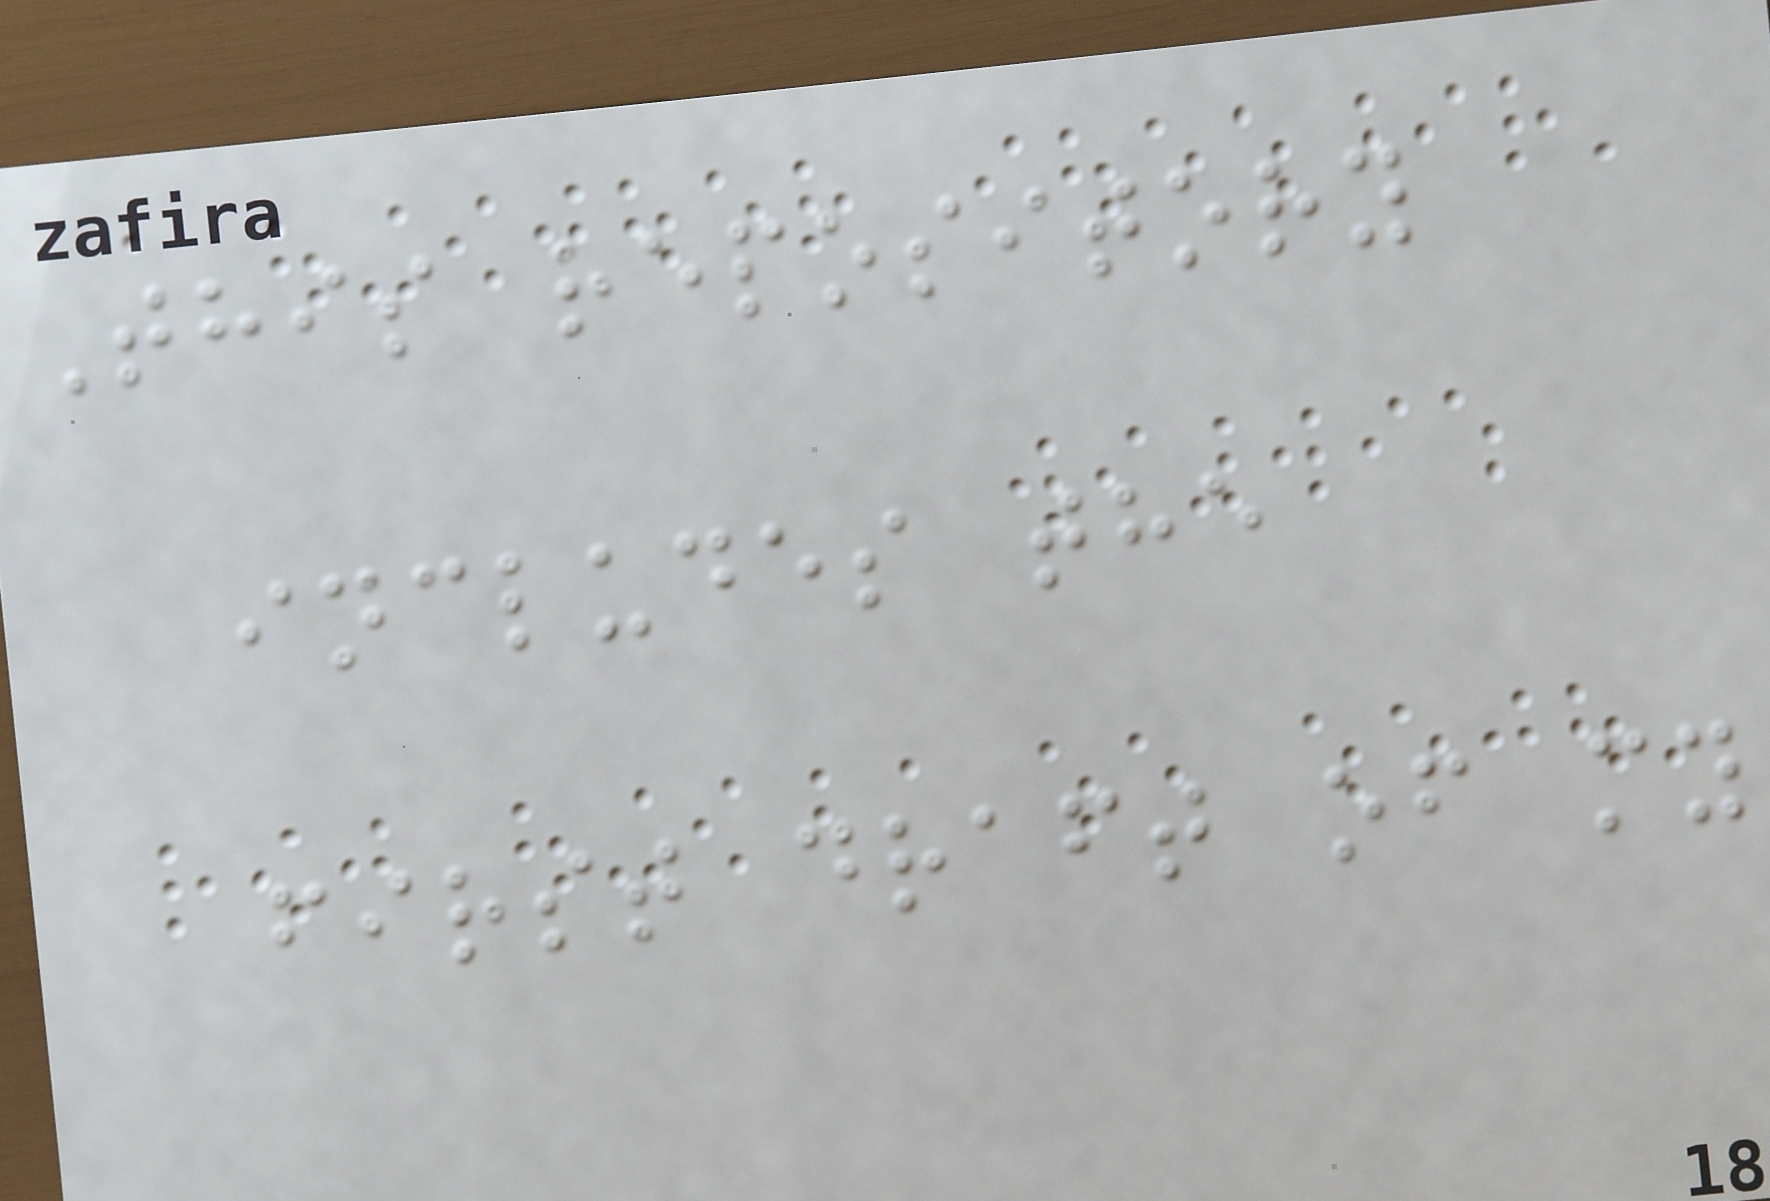This repository
includes the
first draft of my
